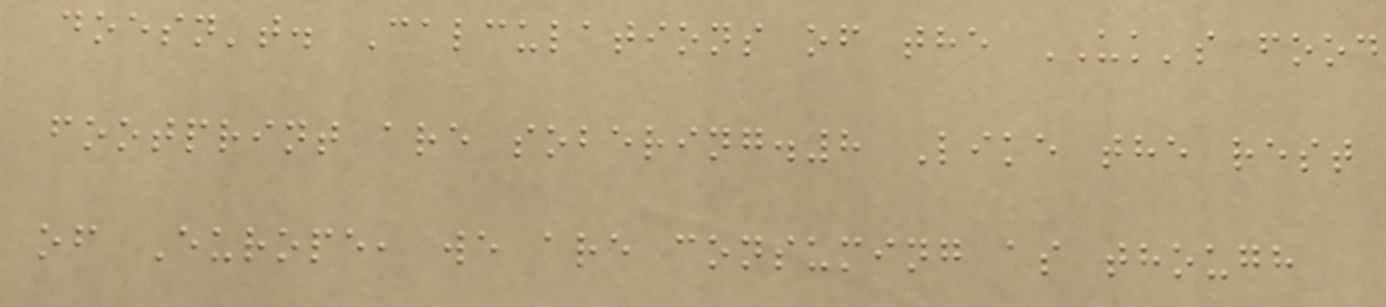doesn't. Calculations of the UK's food
footprint are sobering.8 Like the rest
of Europe, we are consuming as though
